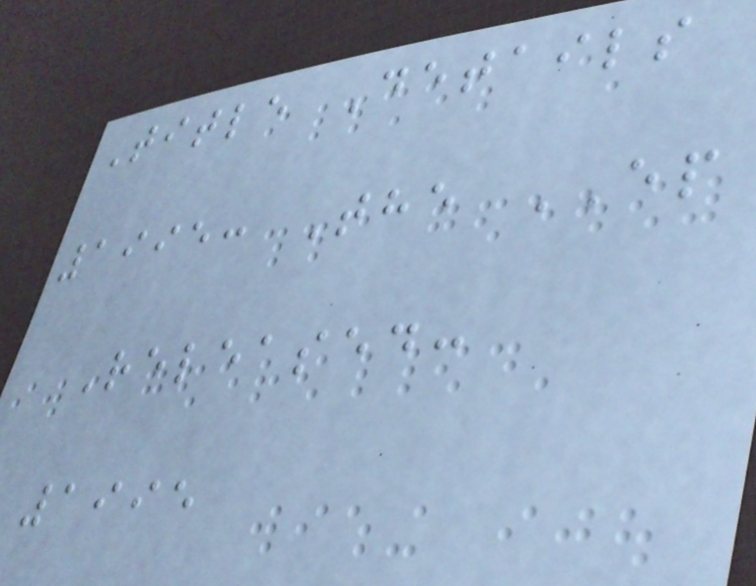Title Details
1995: The EP
Released:
1995
